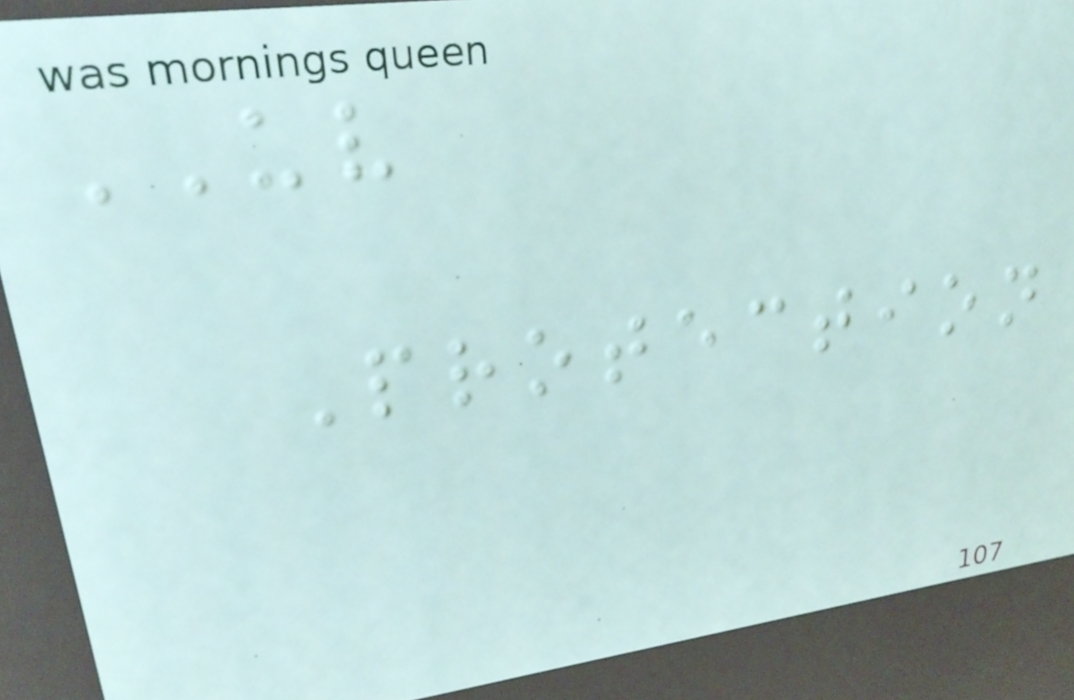UV
Protection
